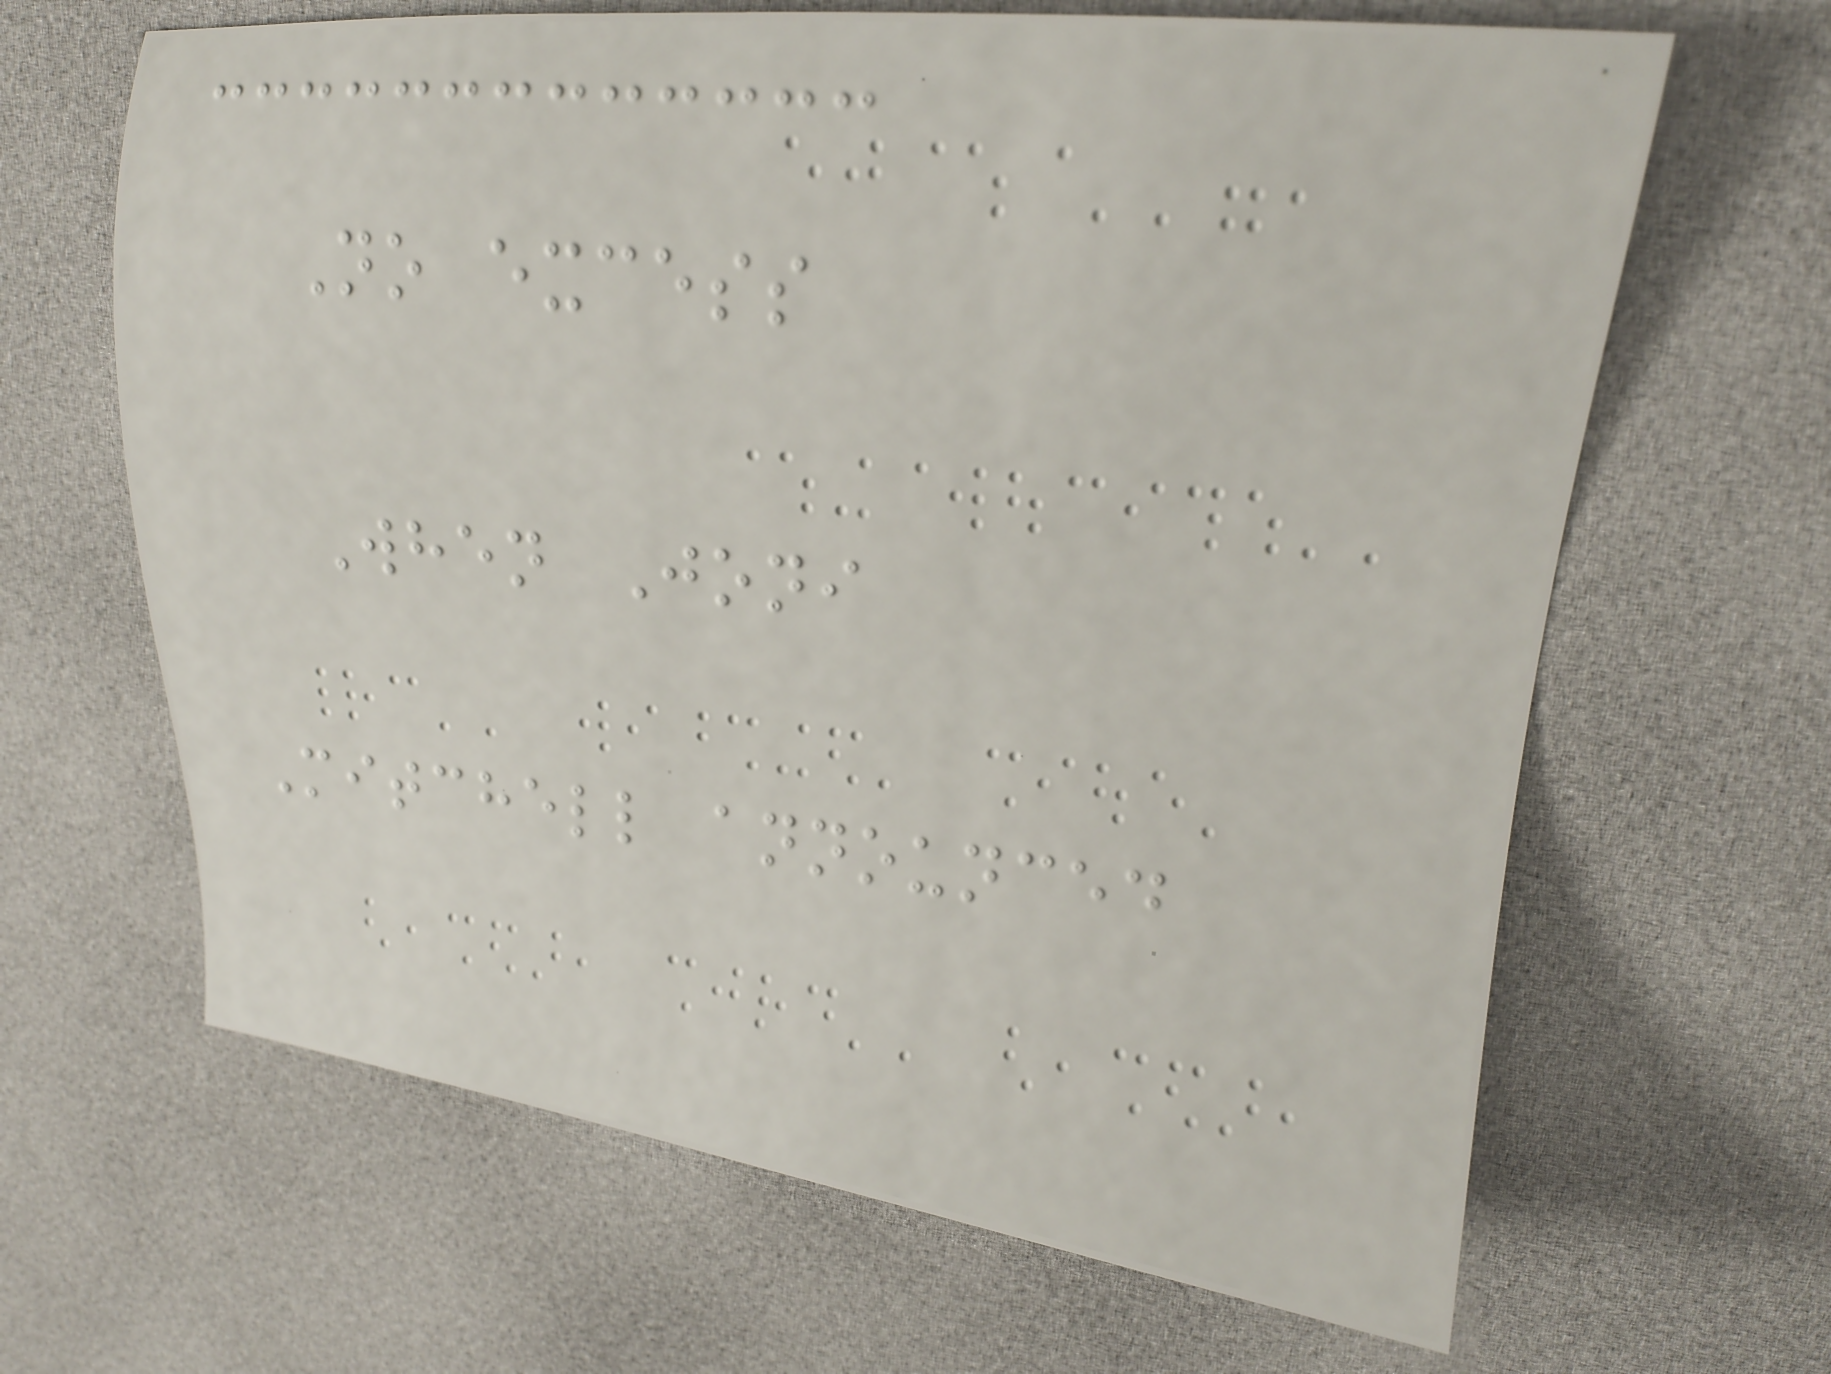No excess
When Joni
Mitchell announced
